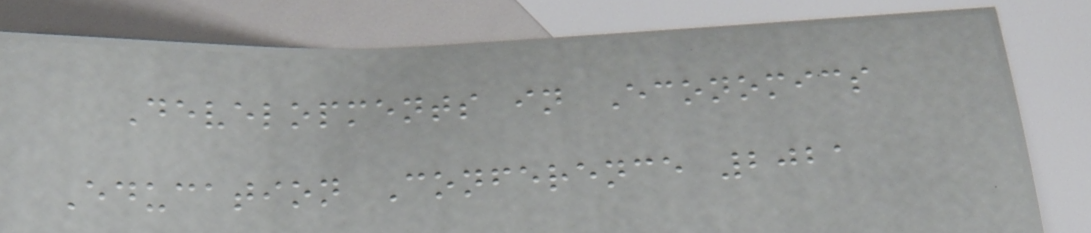Developments in Economics
Education Conference 2021
